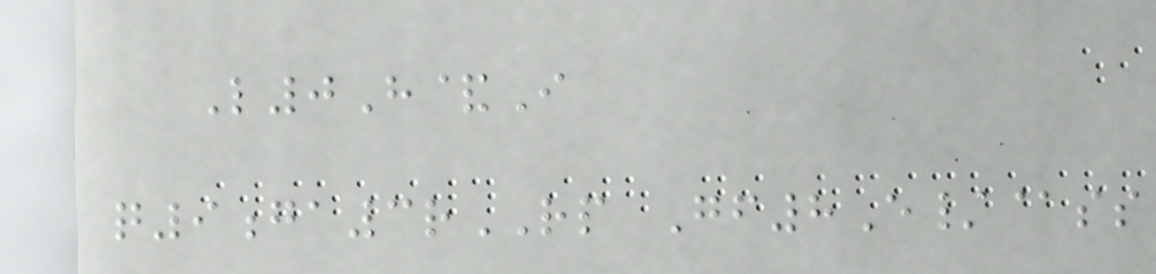L0H&I
q9ga3rRP Gf8E/@ss
